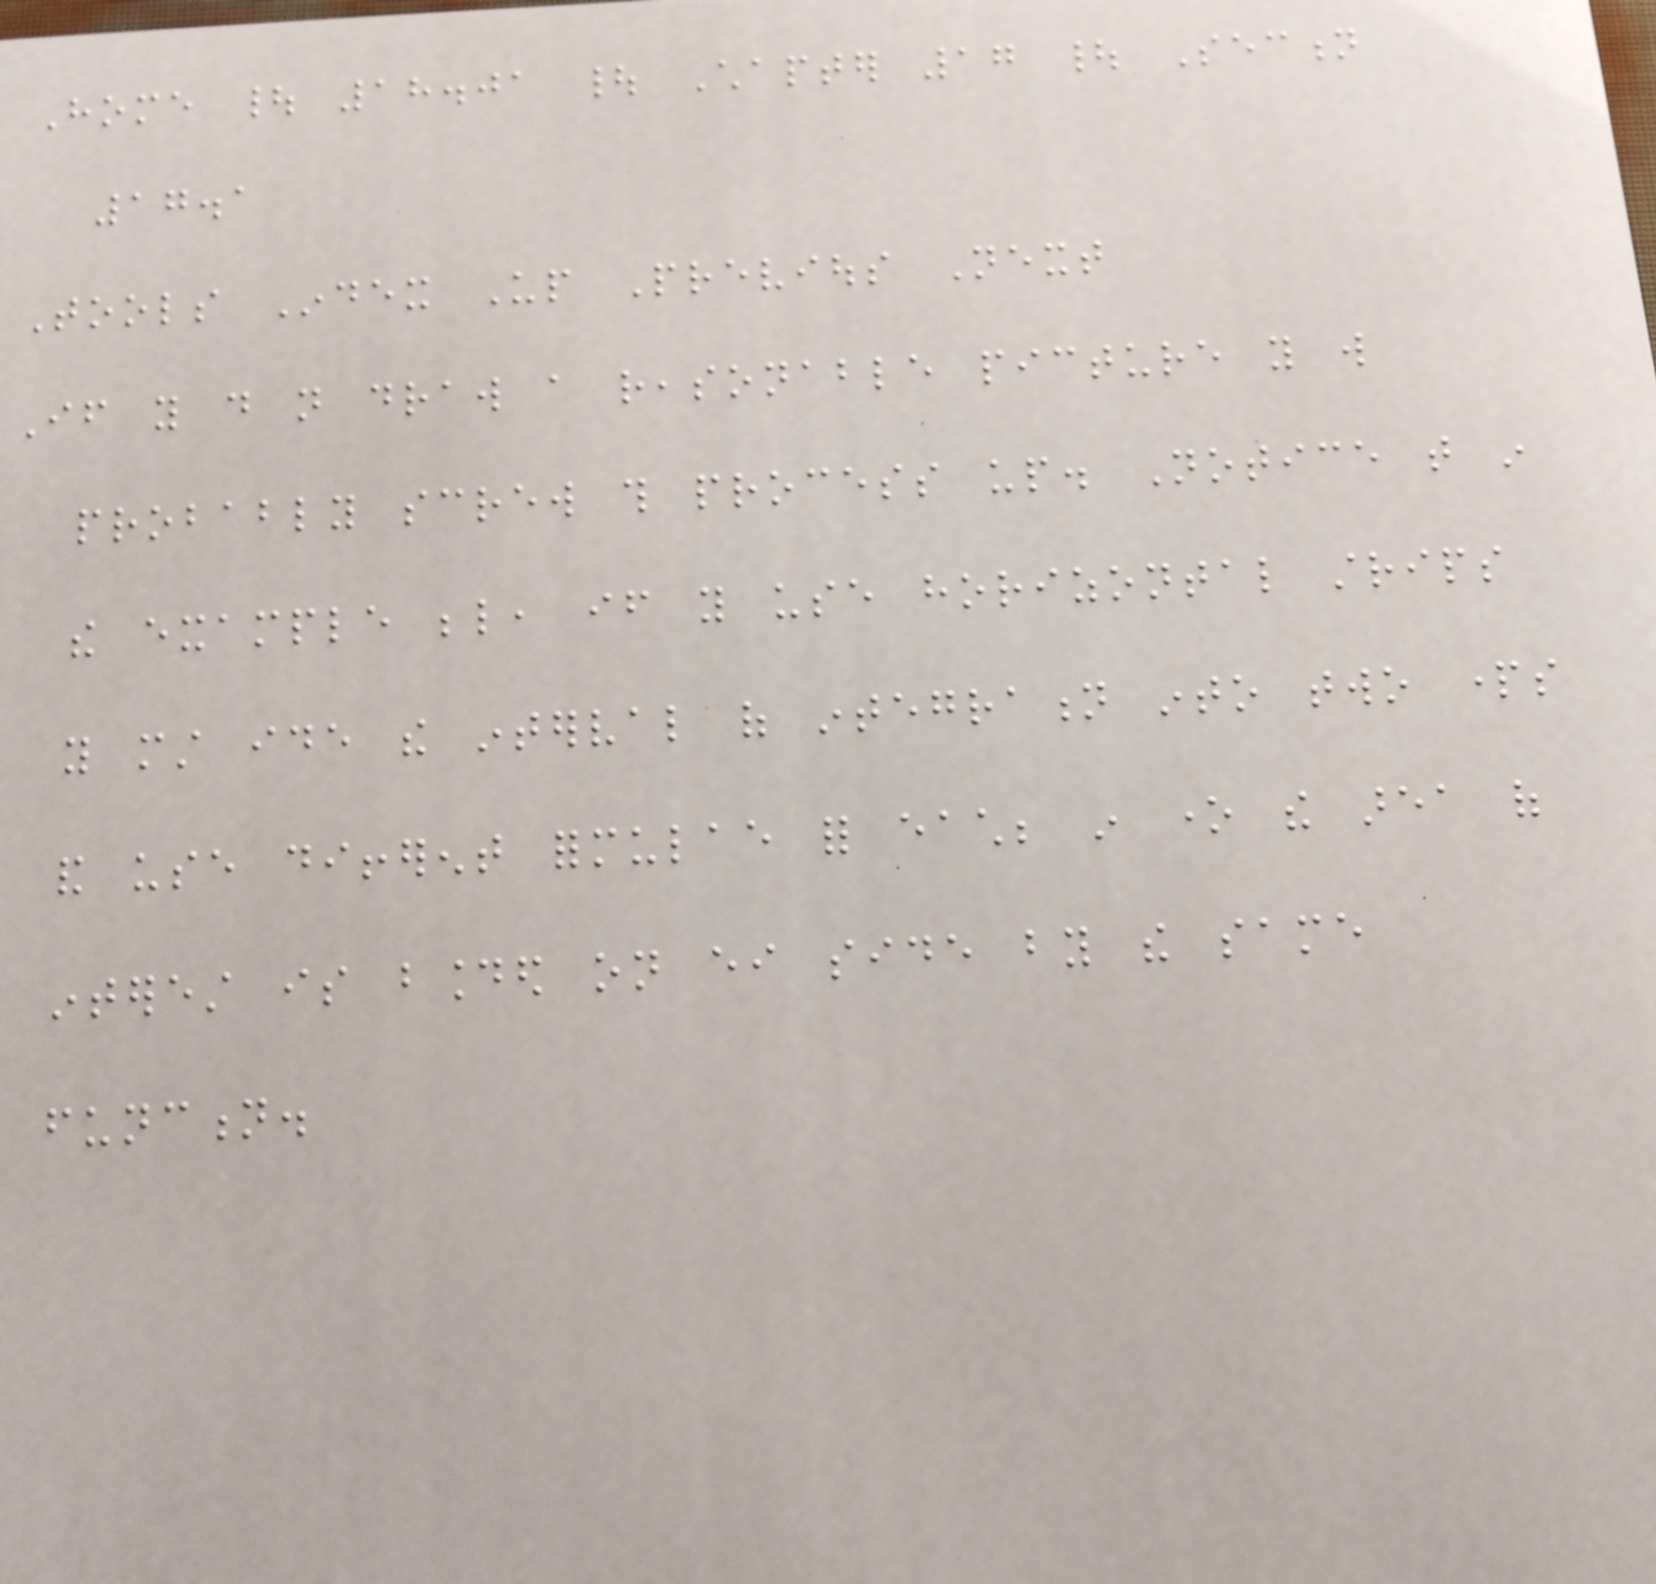Home | 18.01 | Chapter 17 | Section
17.1
Tools Index Up Previous Next
If you do not draw a reasonable picture you will
probably screw this process up. Notice that in
the example below, if you use horizontal strips
you must ide the interval of integration into two parts
and use different formulae for each; in one the area of
interest is bounded on either side by the same
function.
